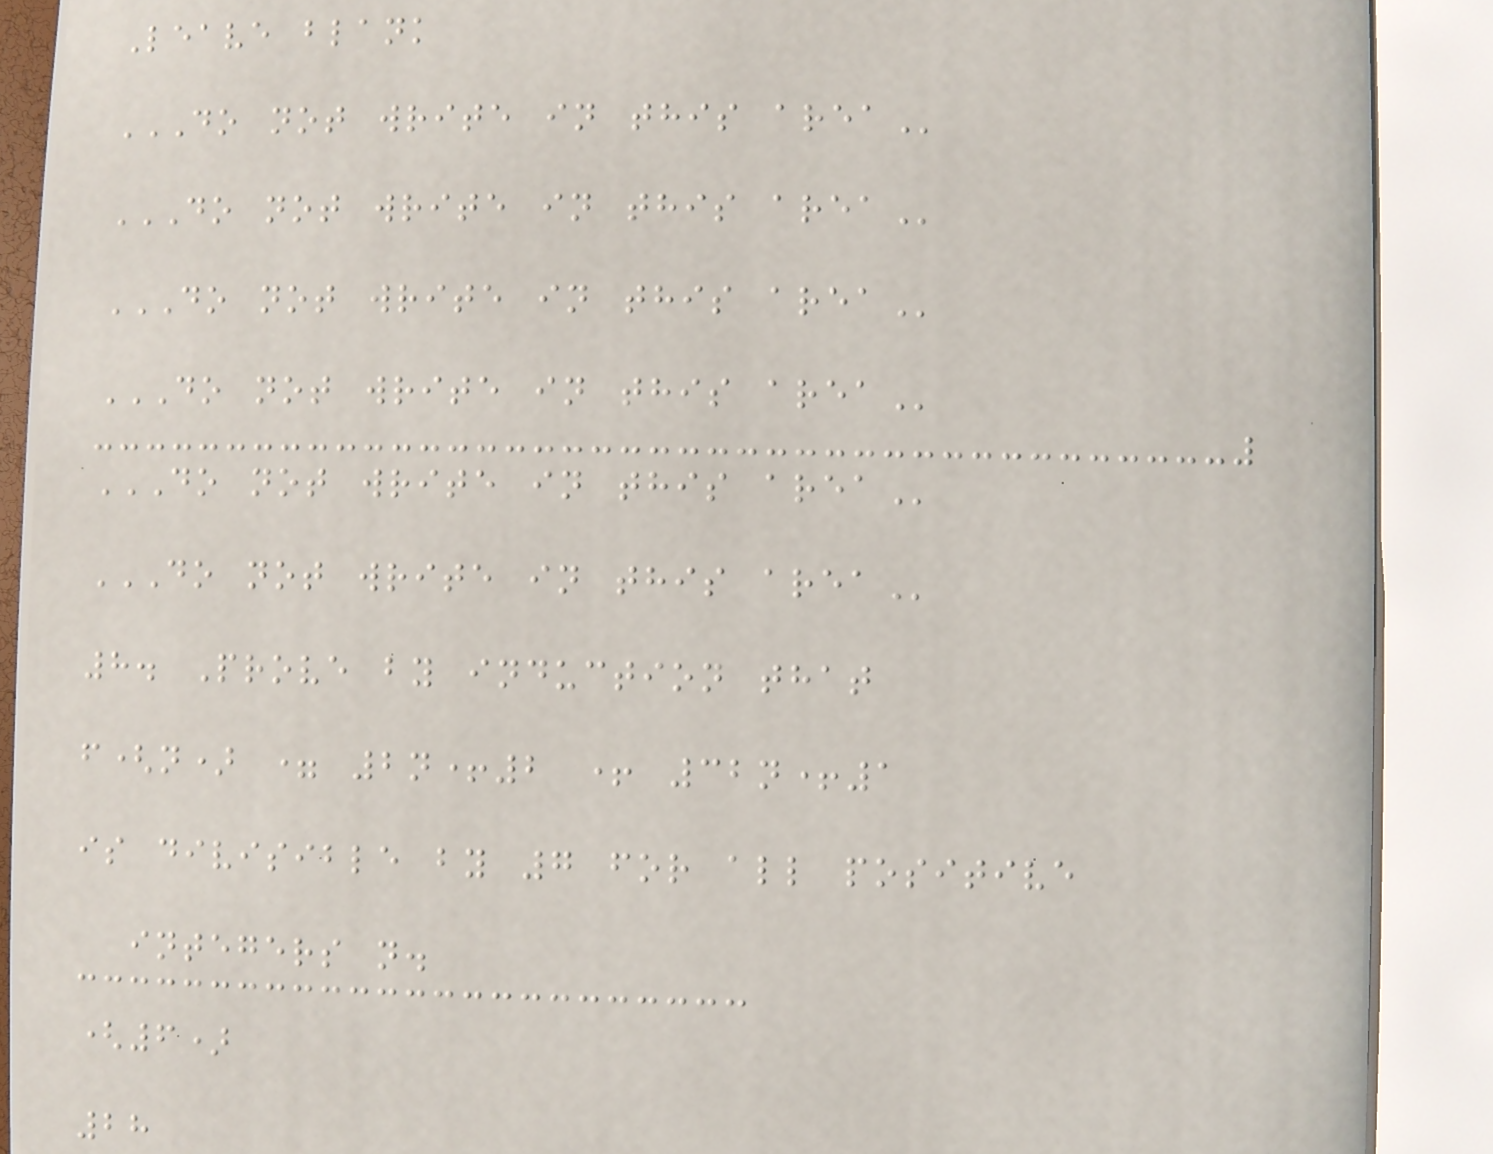Leave blank
DO NOT WRITE IN THIS AREA
DO NOT WRITE IN THIS AREA
DO NOT WRITE IN THIS AREA
DO NOT WRITE IN THIS AREA
DO NOT WRITE IN THIS AREA
DO NOT WRITE IN THIS AREA
8. Prove by induction that
f(n) = 2n+2 + 32n+1
is divisible by 7 for all positive
integers n.
(6)
28
